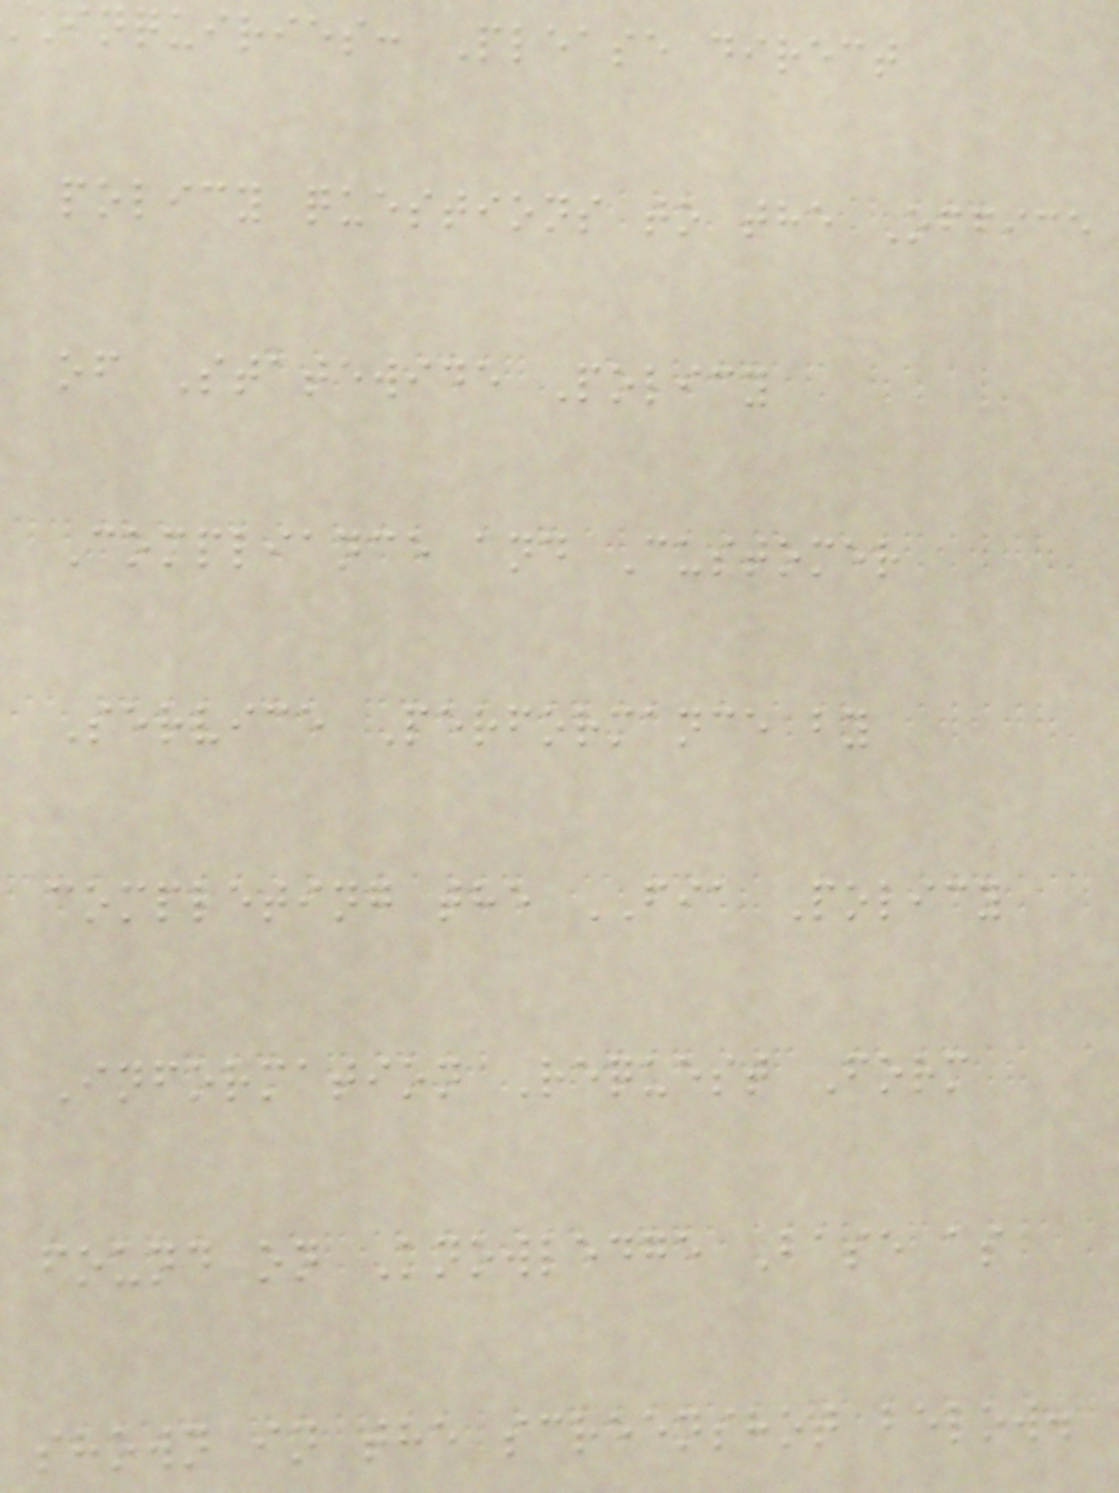inquiries: Please direct
policy questions to the Office
of Statewide Policy
Compliance and Customer
Service Performance by
completing the FIA Policy
Information Request Form
found on Knowledge Base as
shown in the screenshot below.
